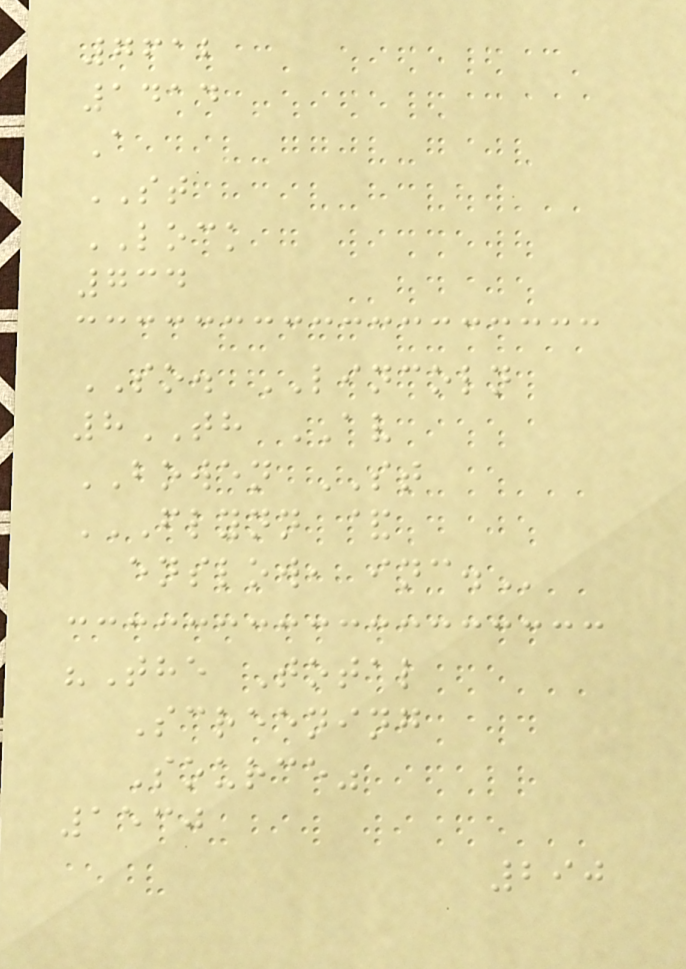7612
1414
A
ST
LOCK
734
SO. LINCOLN
8TH AV
BOWEN ST
FLYNN &
ENSLOW, INC.
"The Total
Screening
Source"
1530
290
